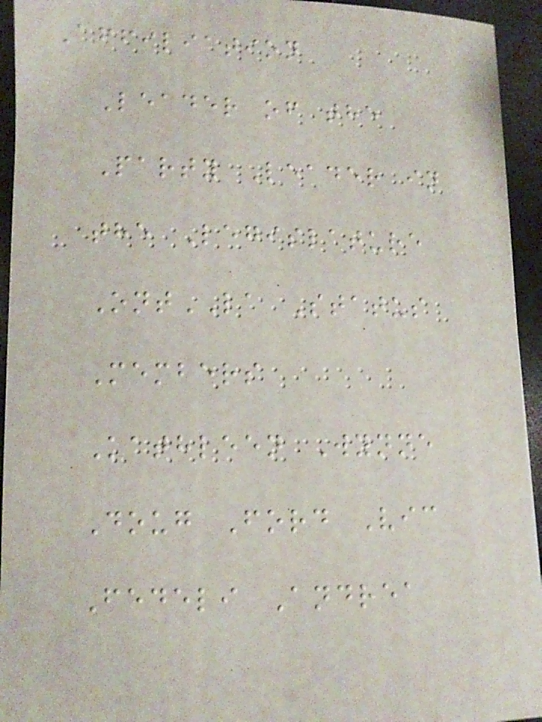Affiliation
Leader of the
Party Leader in
the Legislature
OntLA Status
Members
Kathleen Wynne
Doug Ford Vic
Fedeli Andrea
